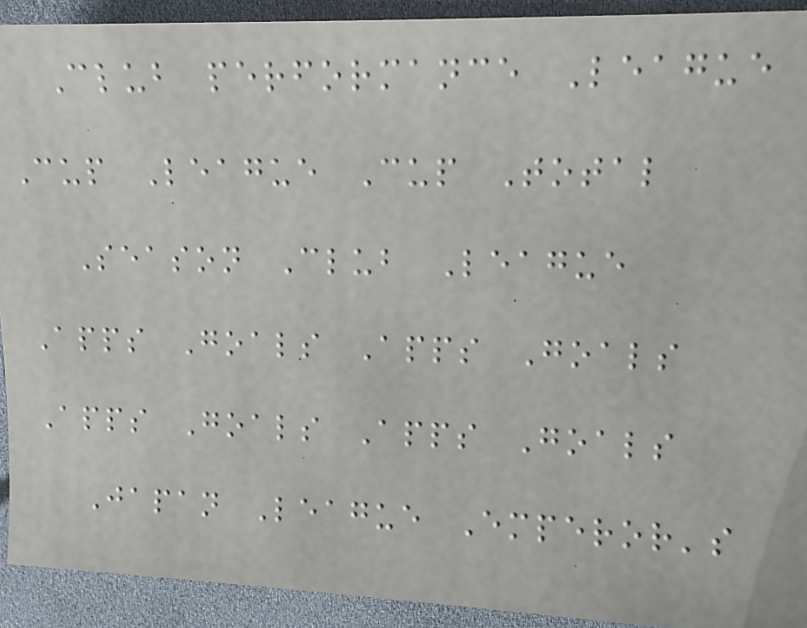Club performance League
Cup League Cup Total
Season Club League
Apps Goals Apps Goals
Apps Goals Apps Goals
Japan League Emperor's
